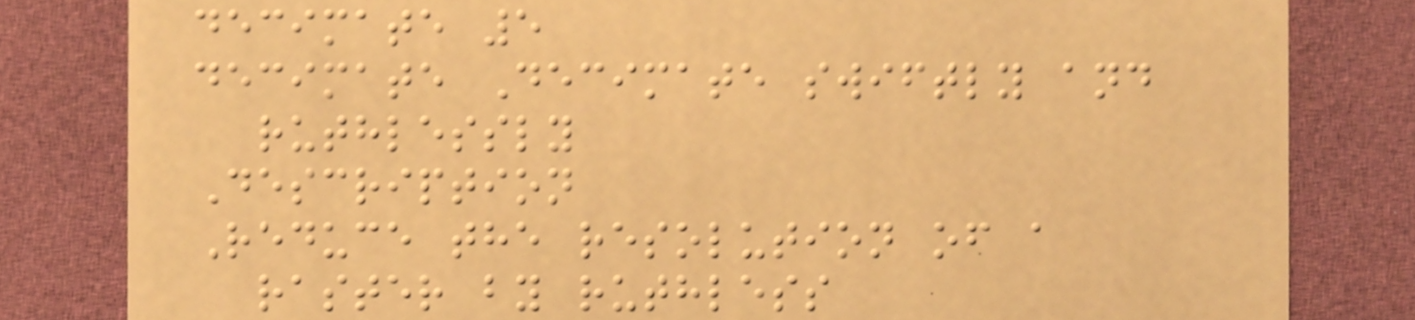decimate 5
decimate Decimate swiftly and
ruthlessly
Description
Reduce the resolution of a
raster by ruthless
